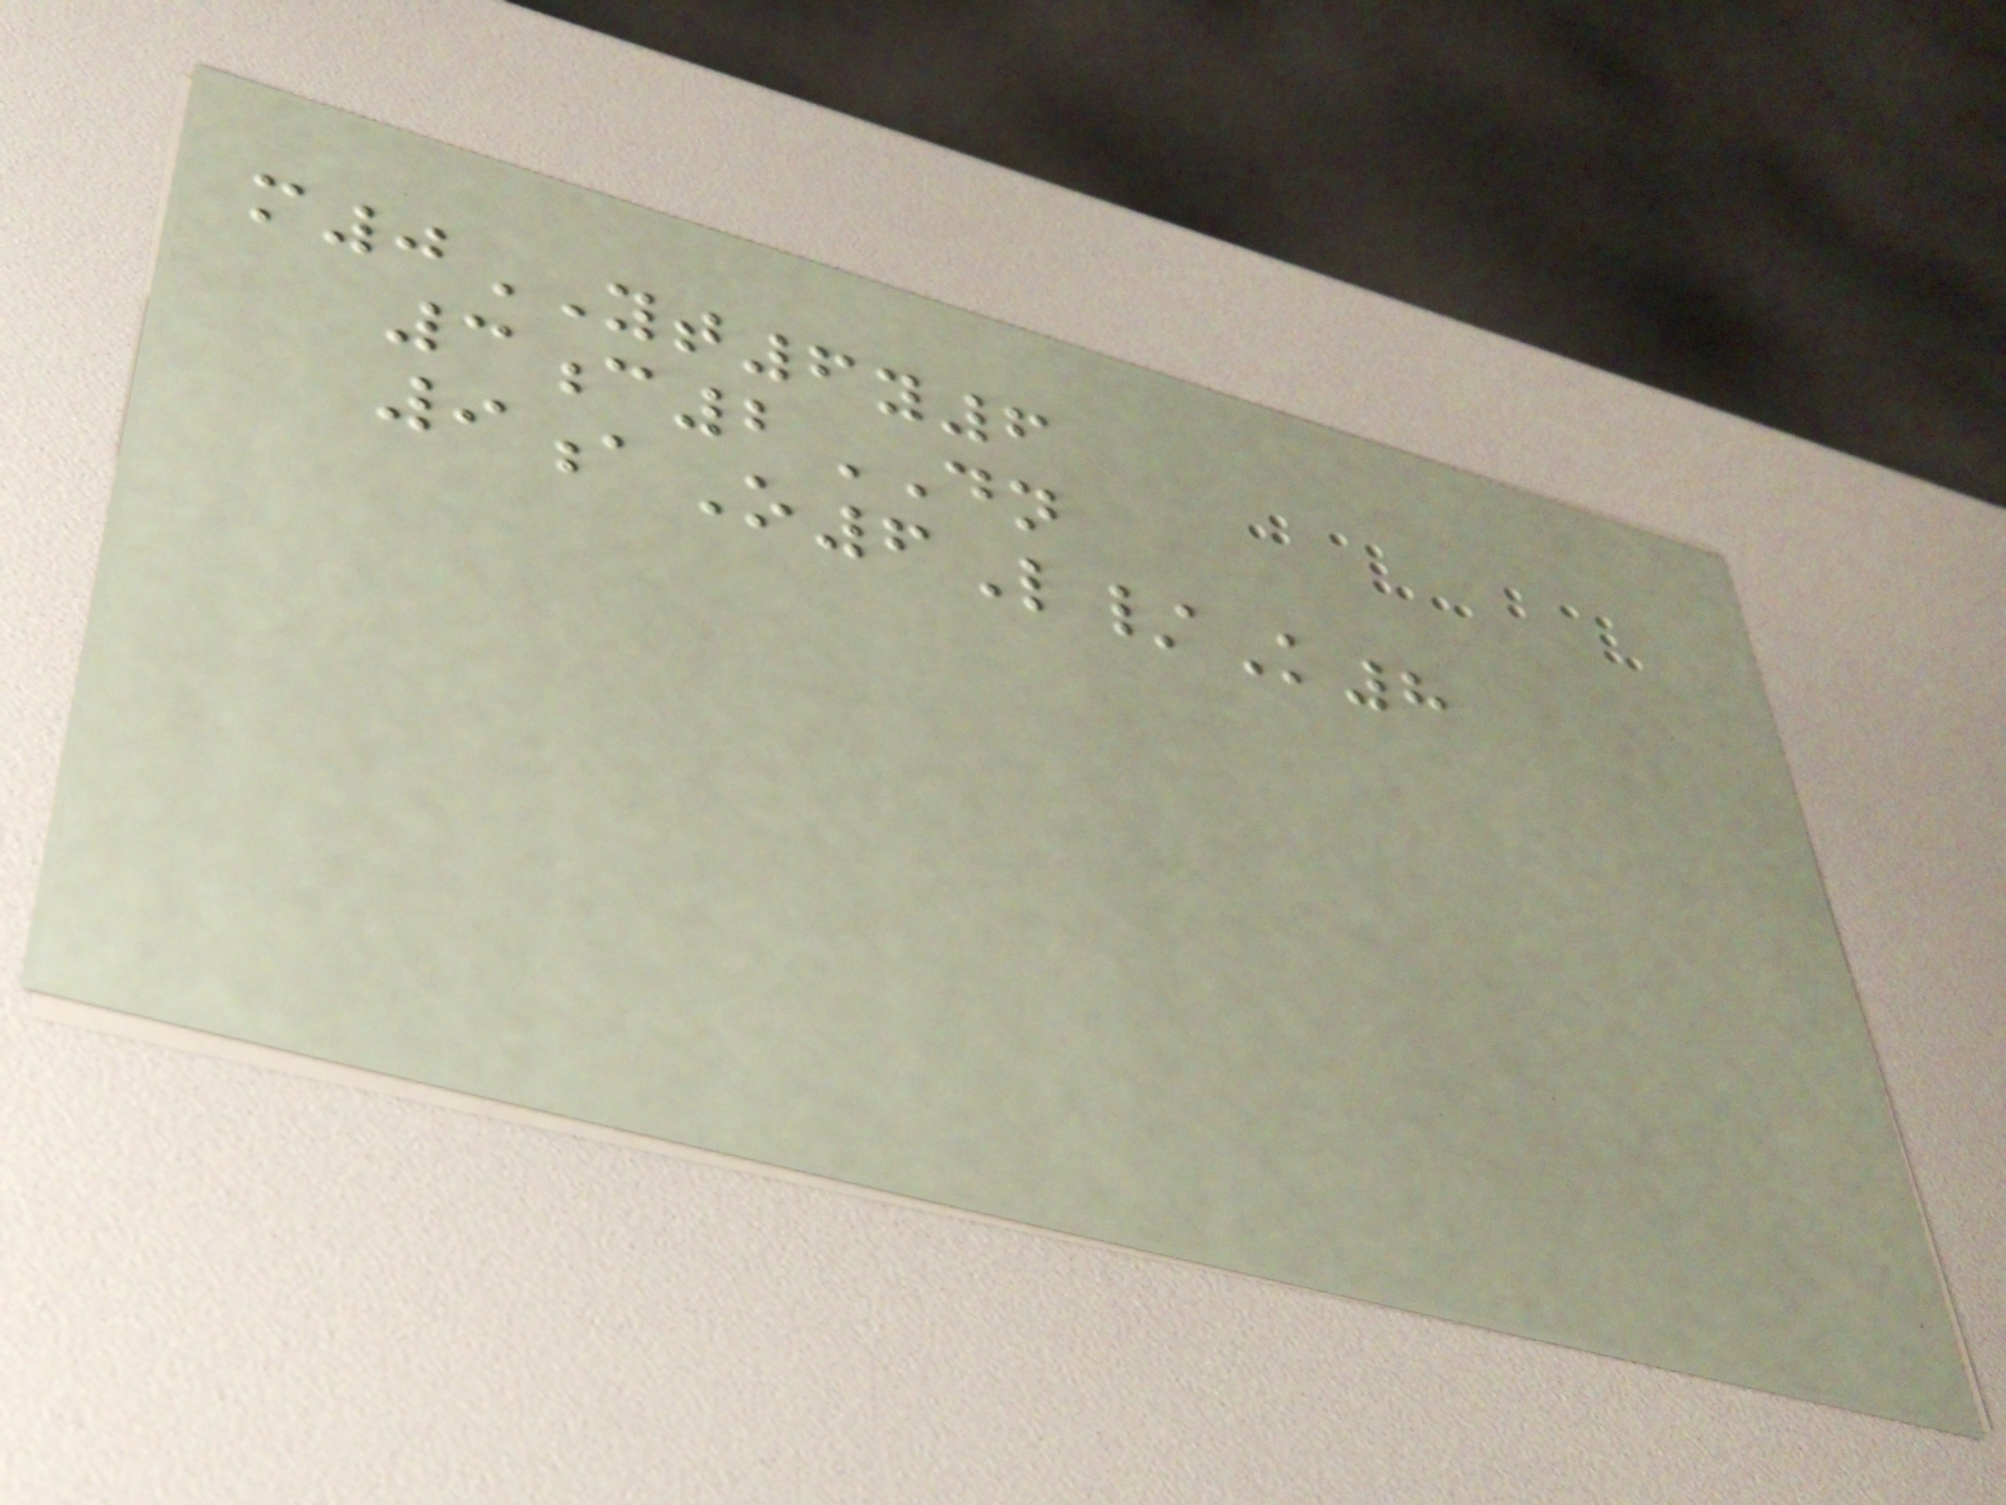m0YT6y6
3c2DN
9aO6L/K8
